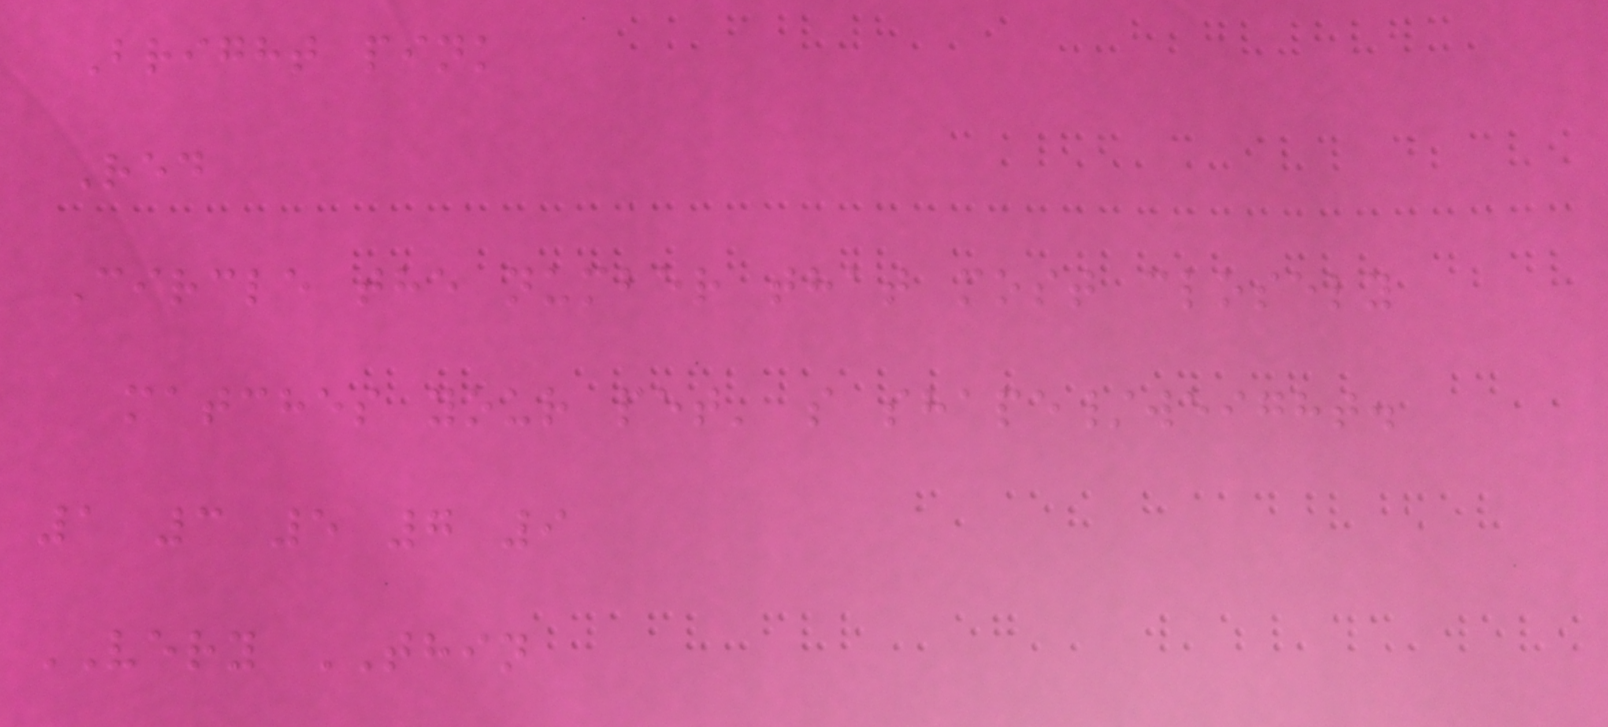Bright pink
Red
Circle the number that most closely
matches your pet' s shape/weight.
1 3 5 7 9
VERY THIN
